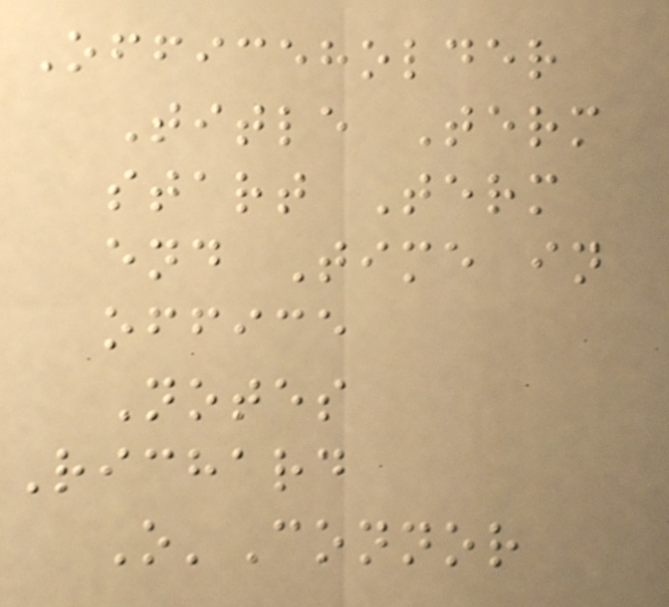Officeholder
Title Term
start Term
end Time in
office
Notes
Richard
O'Connor
